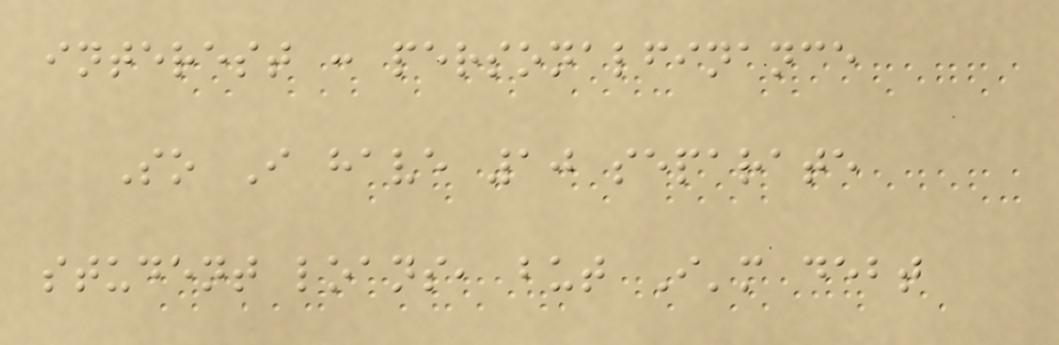interest : personalfinance
So I have 10 separate
student loans, but I'm debt
